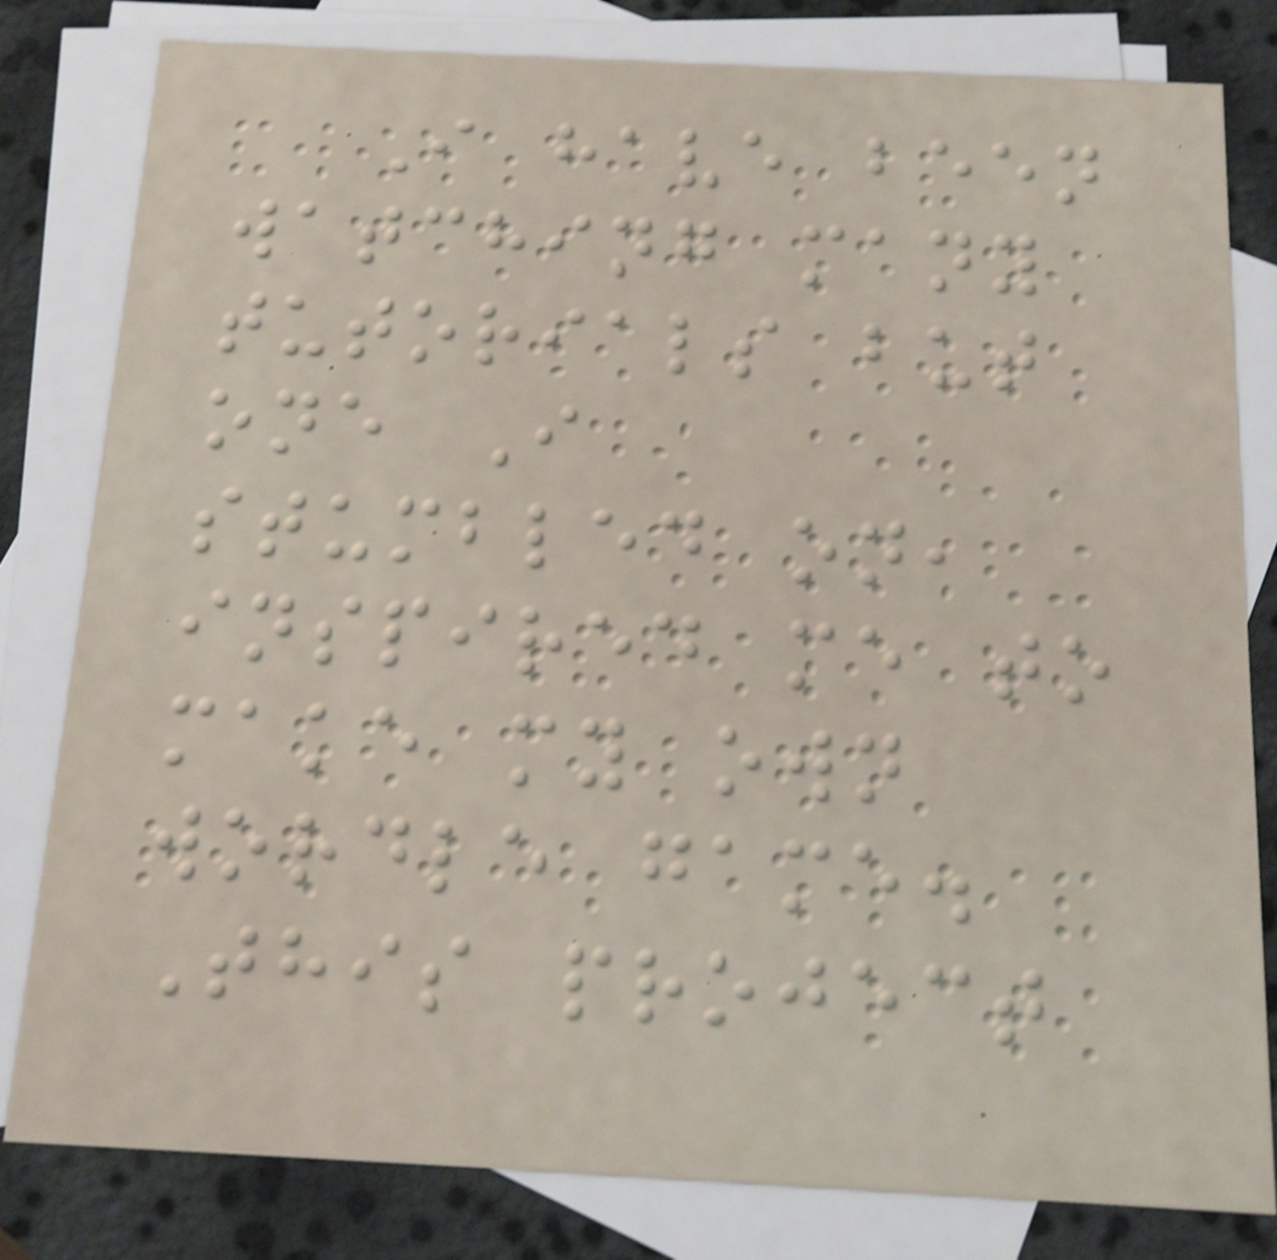I have been
watching many
tutorials but
one I
stumbled on,
inspired me to
make my own
wordle game.
This project
